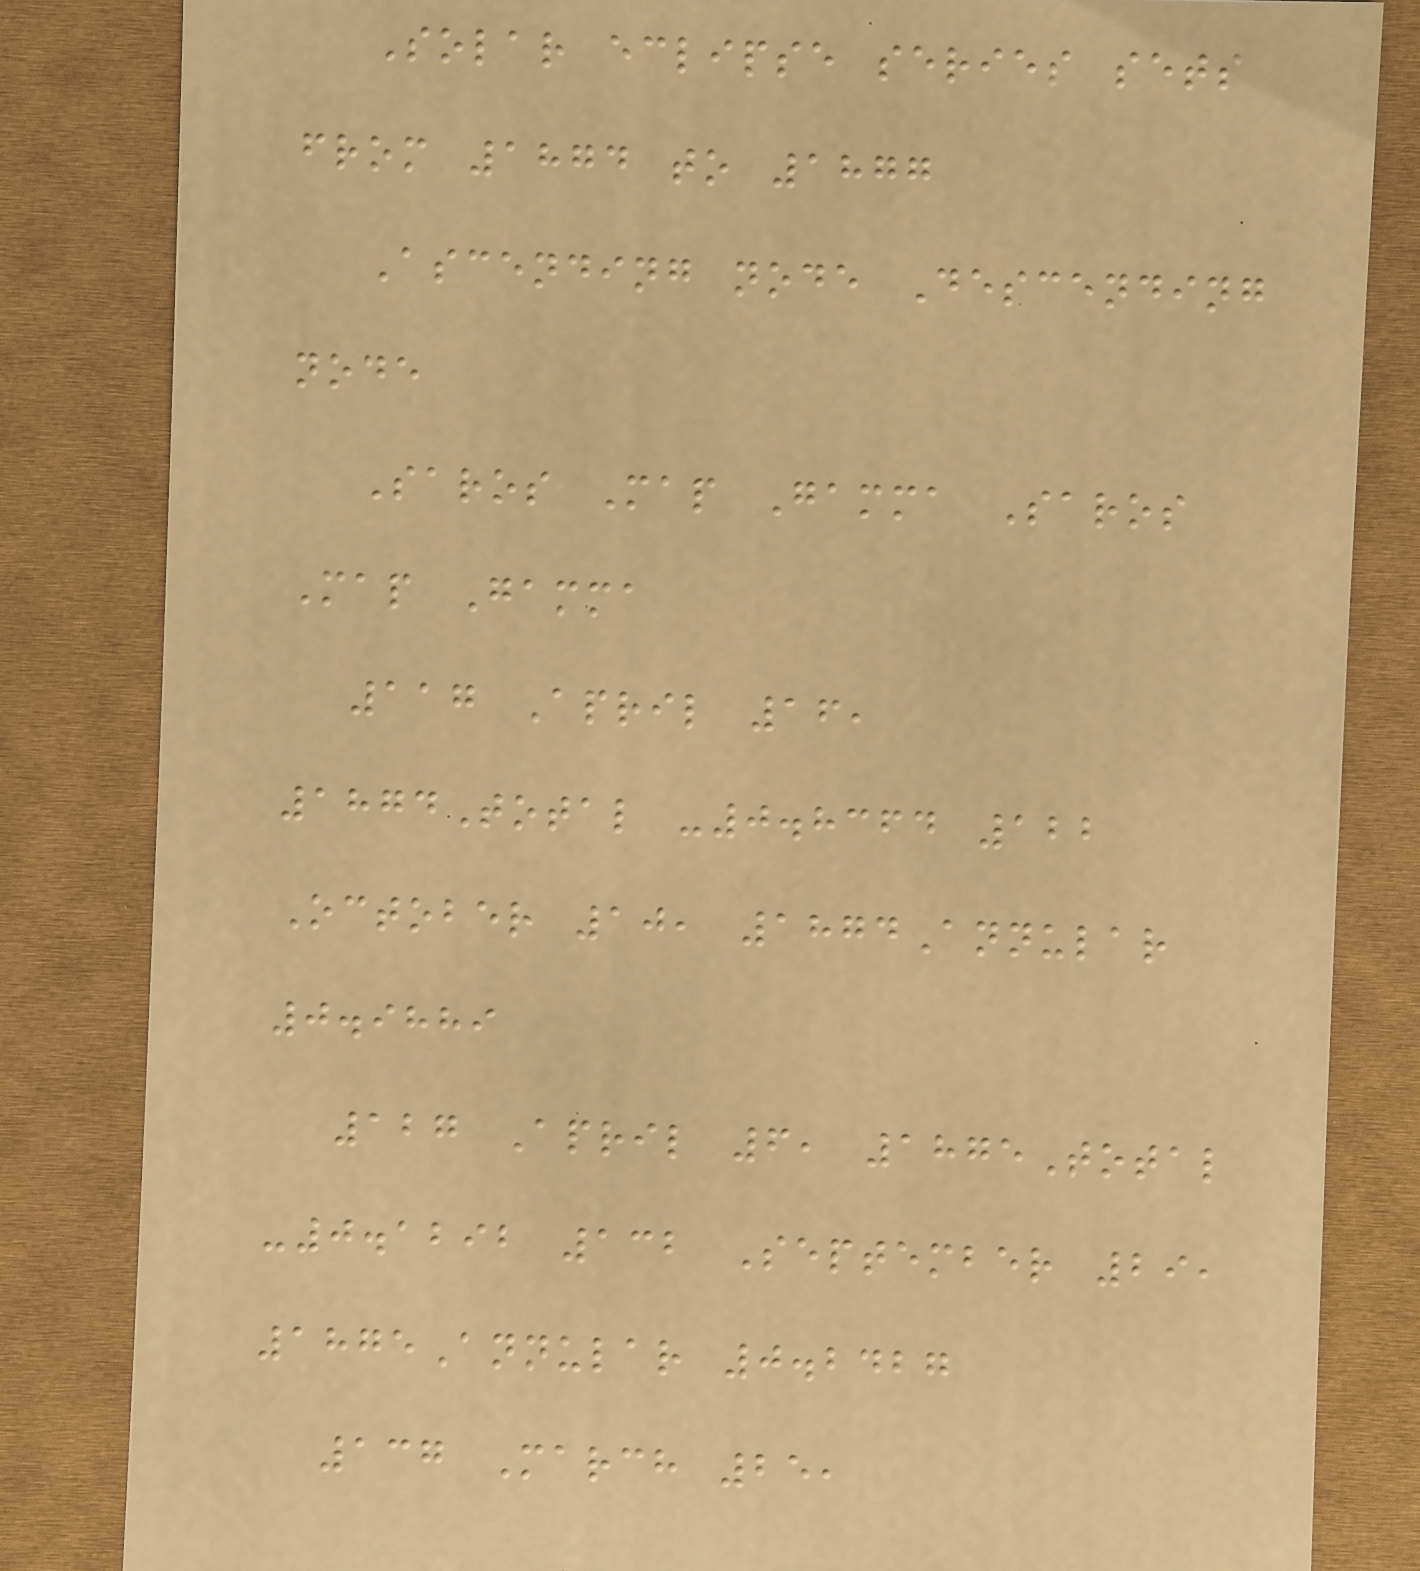Solar eclipse series sets
from 1874 to 1877
Ascending node Descending
node
Saros Map Gamma Saros
Map Gamma
117 April 16,
1874Total -0.8364 122
October 10, 1874Annular
0.9889
127 April 6, 1875Total
-0.1292 132 September 29,
1875Annular 0.2427
137 March 25,
